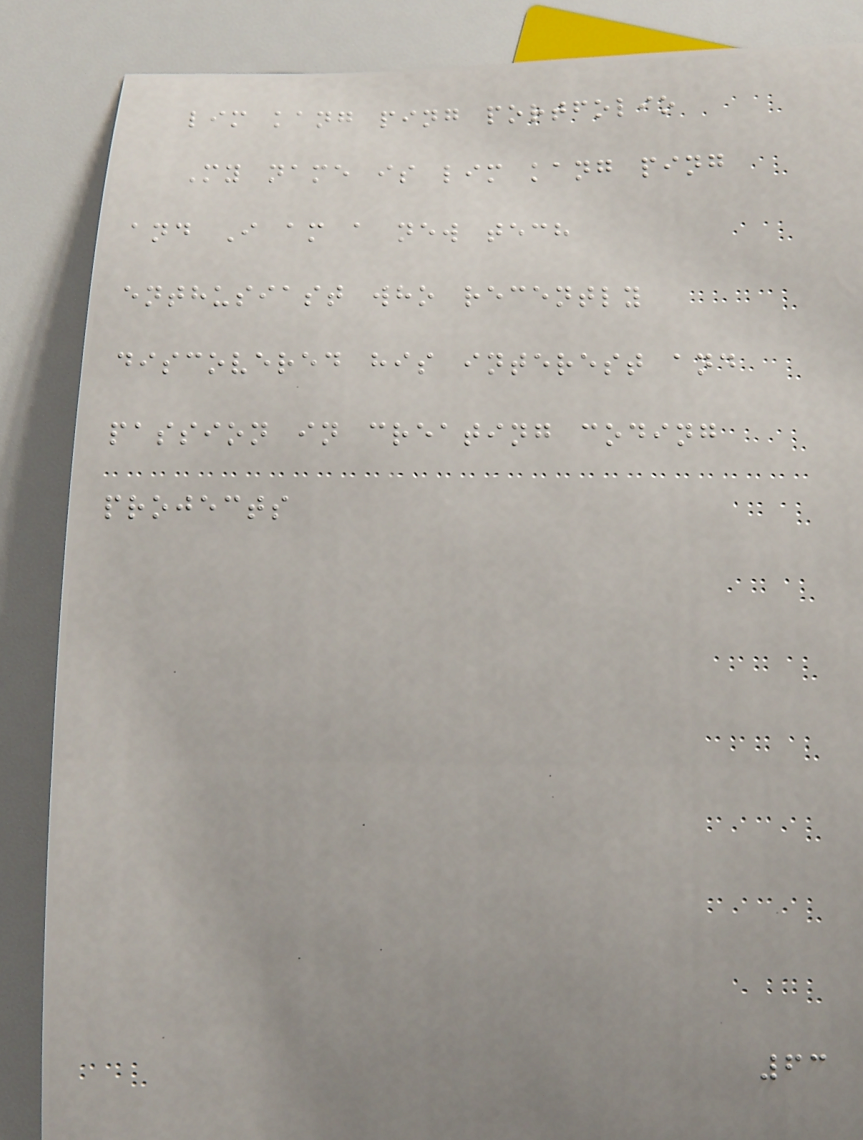lim kang ping portfolio
My name is lim kang ping
and I am a new tech
enthusiast who recently
discovered his interest and
passion in creating coding
projects
63
